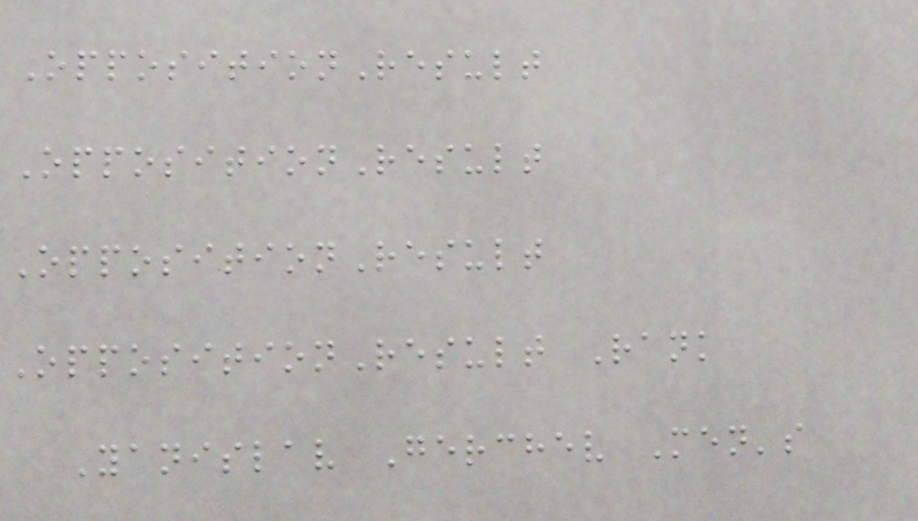OppositionResult
OppositionResult
OppositionResult
OppositionResult Rank
Yanislav Gerchev Men's
